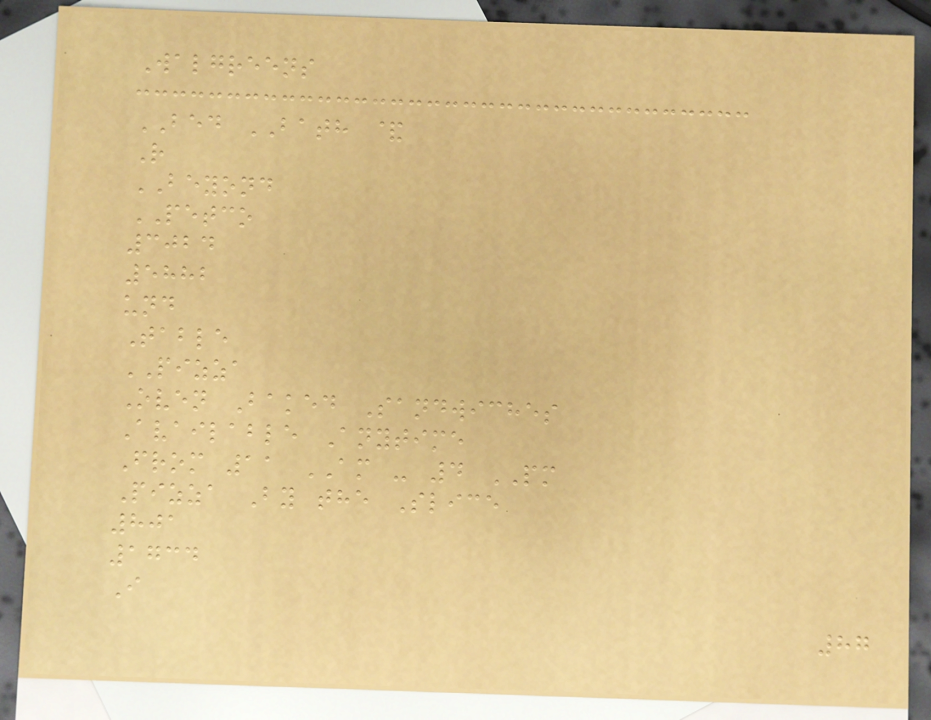Walgreens
BED BATH &
R
BEYOND
PETCO
3024
5882
und
Table
PIZZA
Oven Baked Sandwiches
Available Anytime
From 11 AM - 4 PM
Pizza By the Slice
801
1734
I
87
